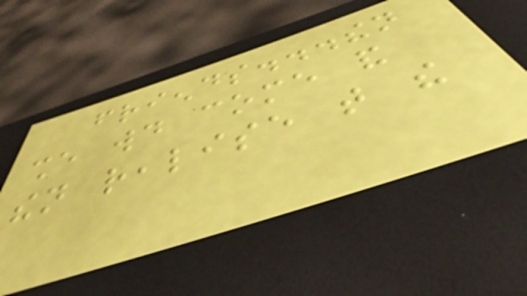friends...then
she would come and
then realise that the
